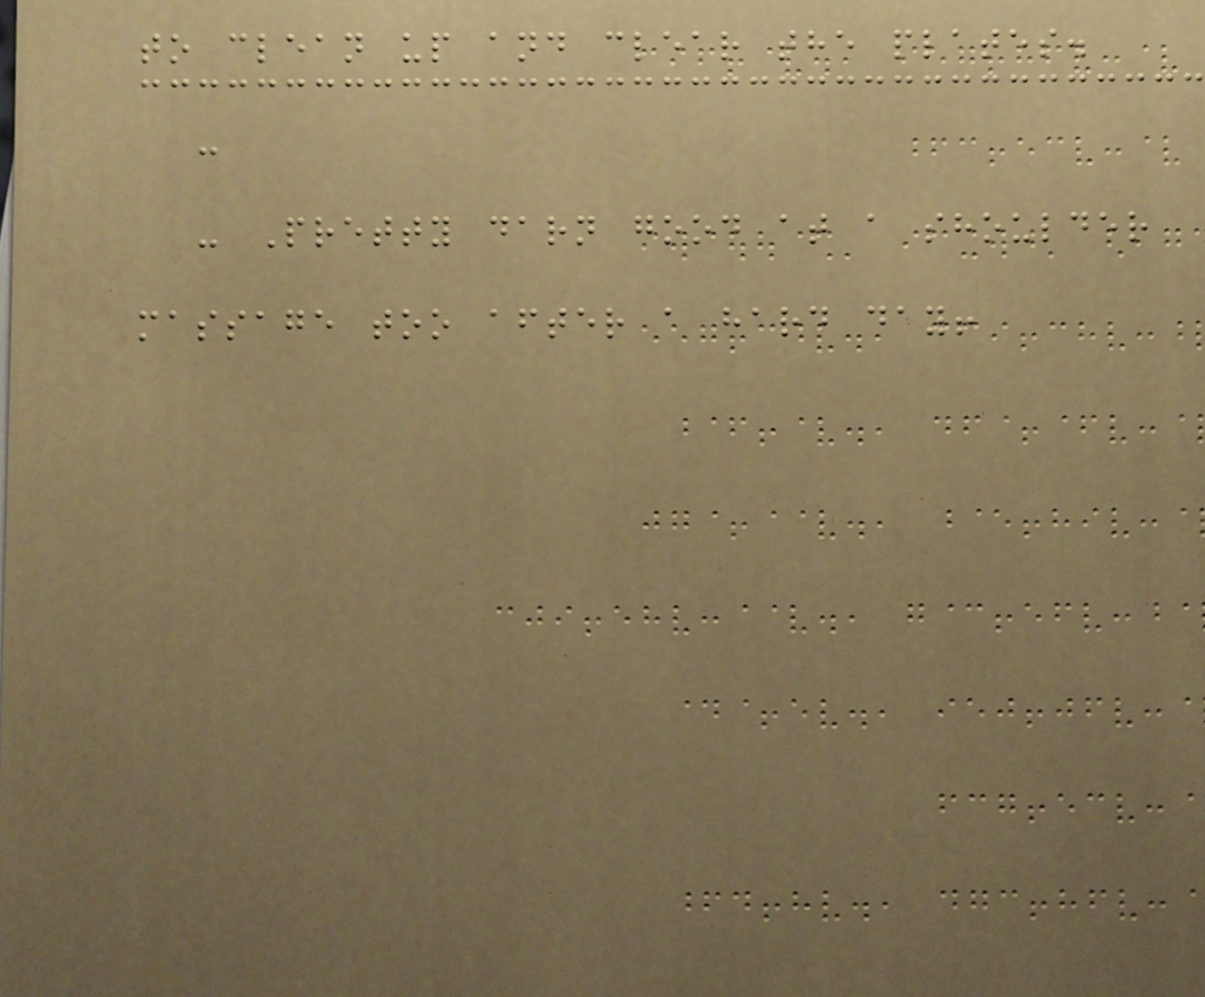to clean up and clear the plates.
-
- Pretty darn good at a shoulder
massage too after a hard day!
